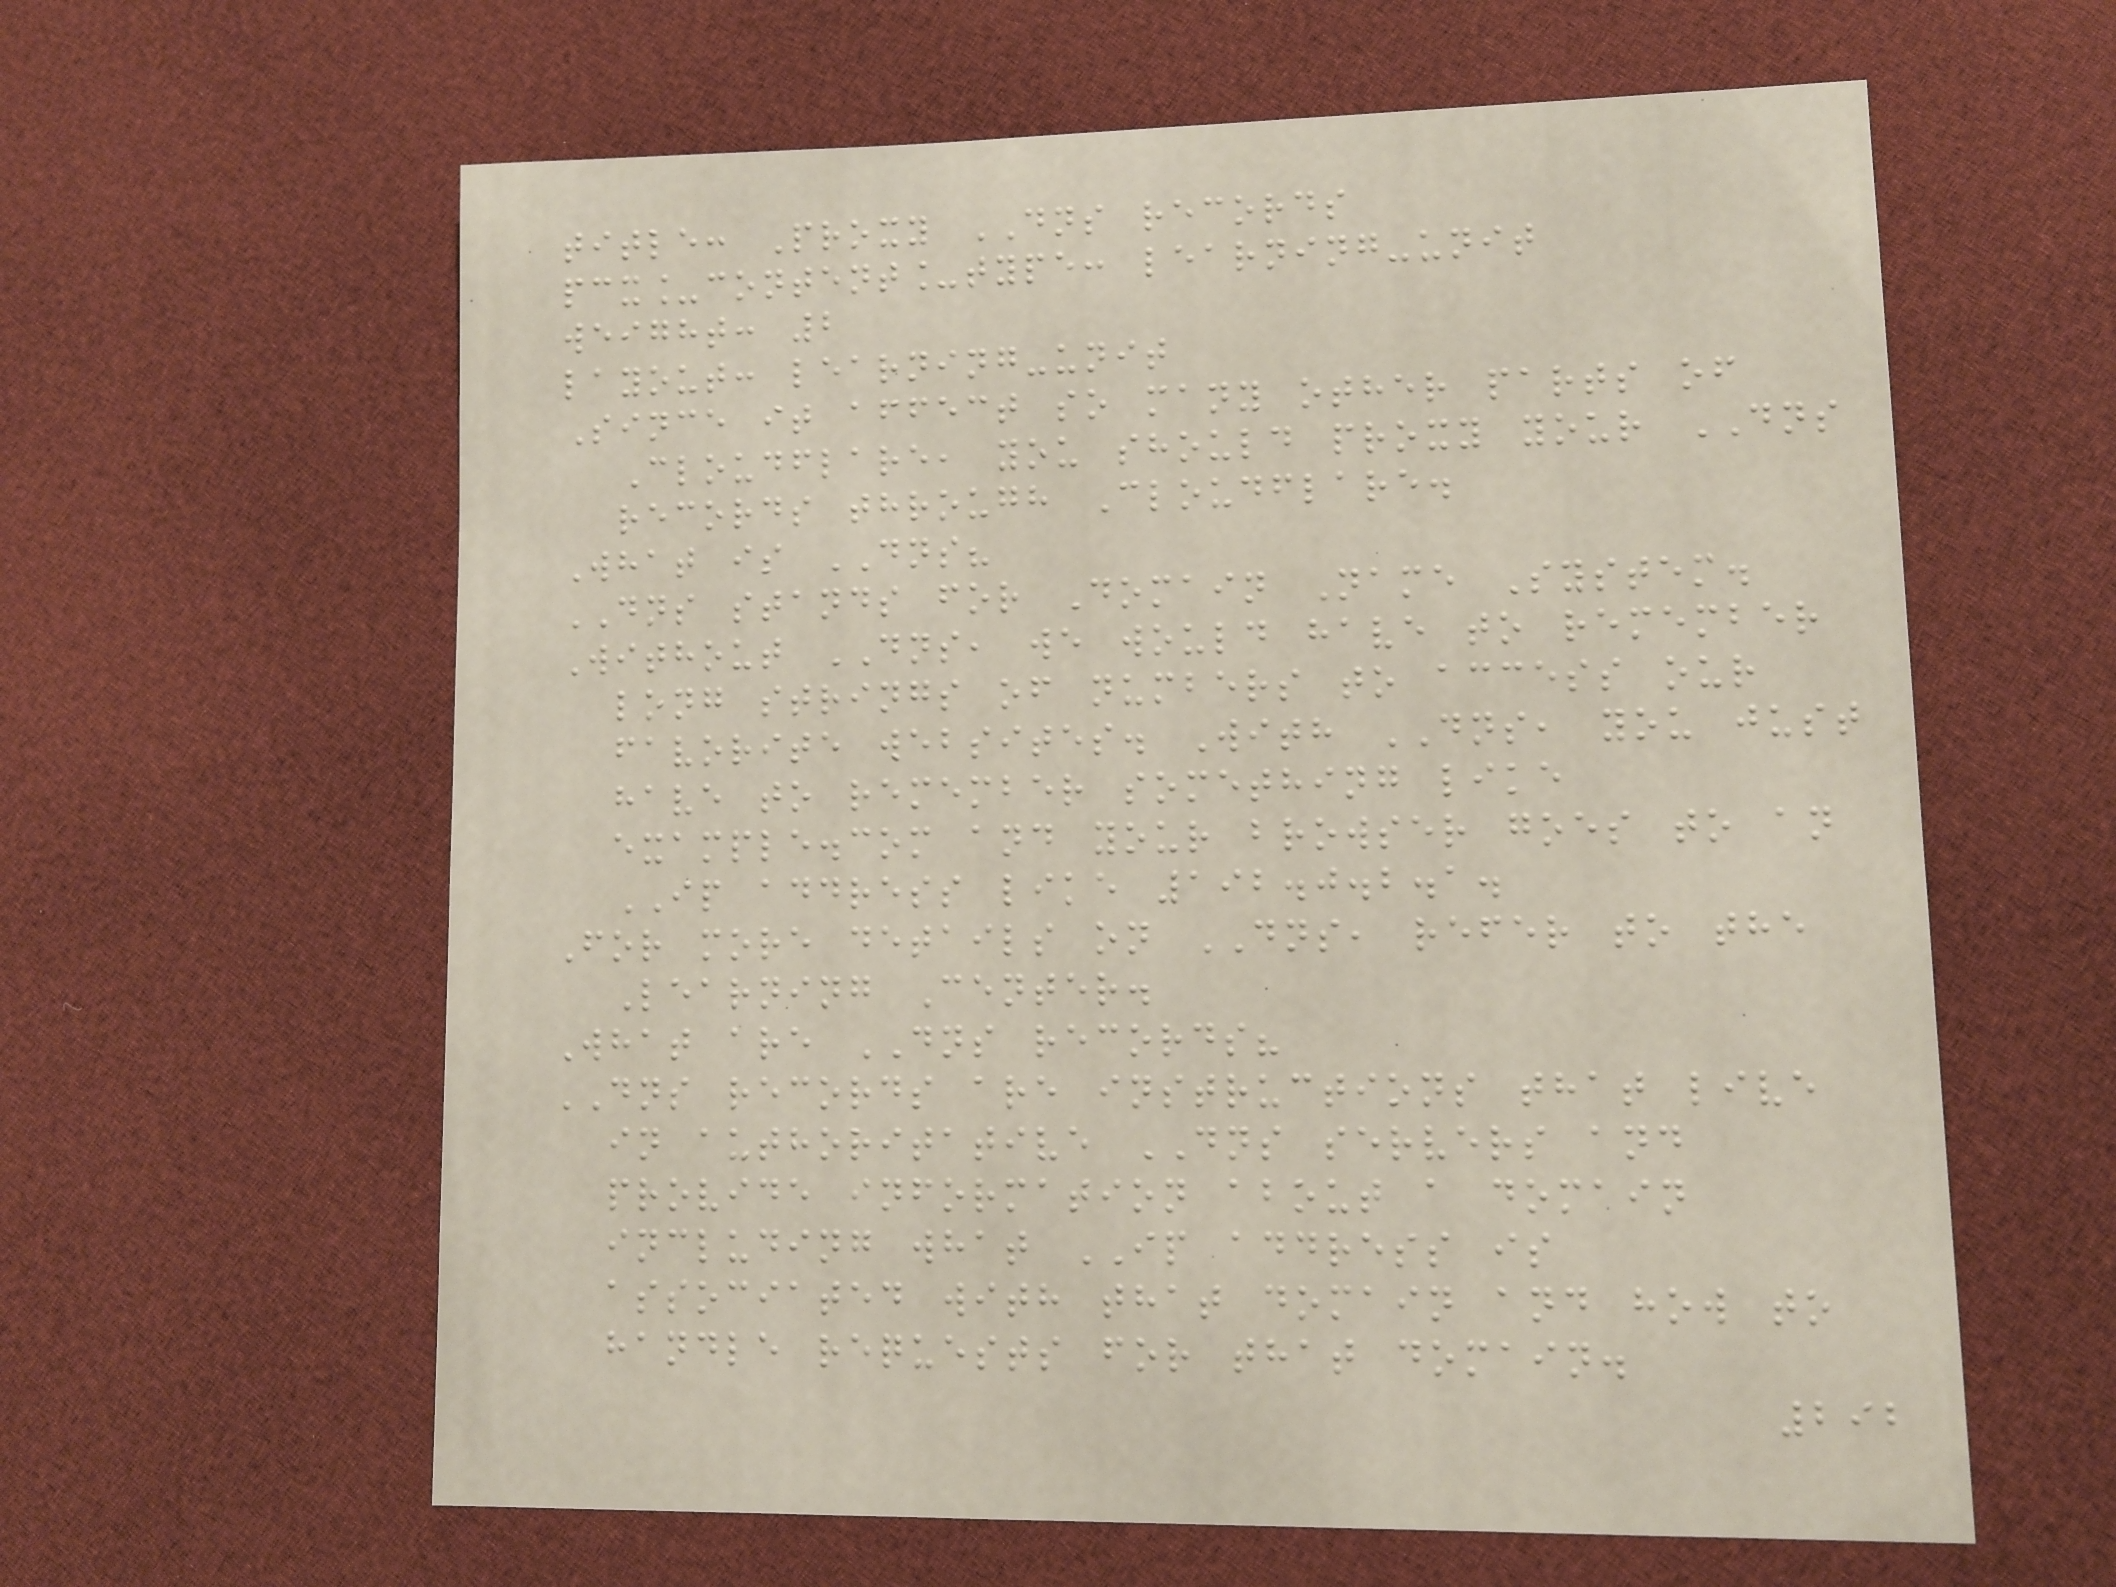title: Proxy DNS records
pcx_content_type: learning-unit
weight: 2
layout: learning-unit
Since it affect so many other parts of
Cloudflare, you should proxy your DNS
records through Cloudflare.
What is DNS?
DNS stands for Domain Name System.
Without DNS, we would have to remember
long strings of numbers to access our
favorite websites. With DNS, you just
have to remember something like
example.com and your browser goes to an
IP address like 192.0.2.1.
For more details on DNS, refer to the
Learning Center.
What are DNS records?
DNS records are instructions that live
in authoritative DNS servers and
provide information about a domain
including what IP address is
associated with that domain and how to
handle requests for that domain.
292
